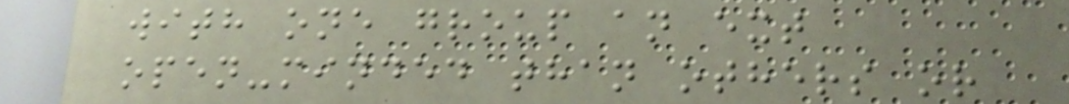with one group an ext
open-minded than others or
